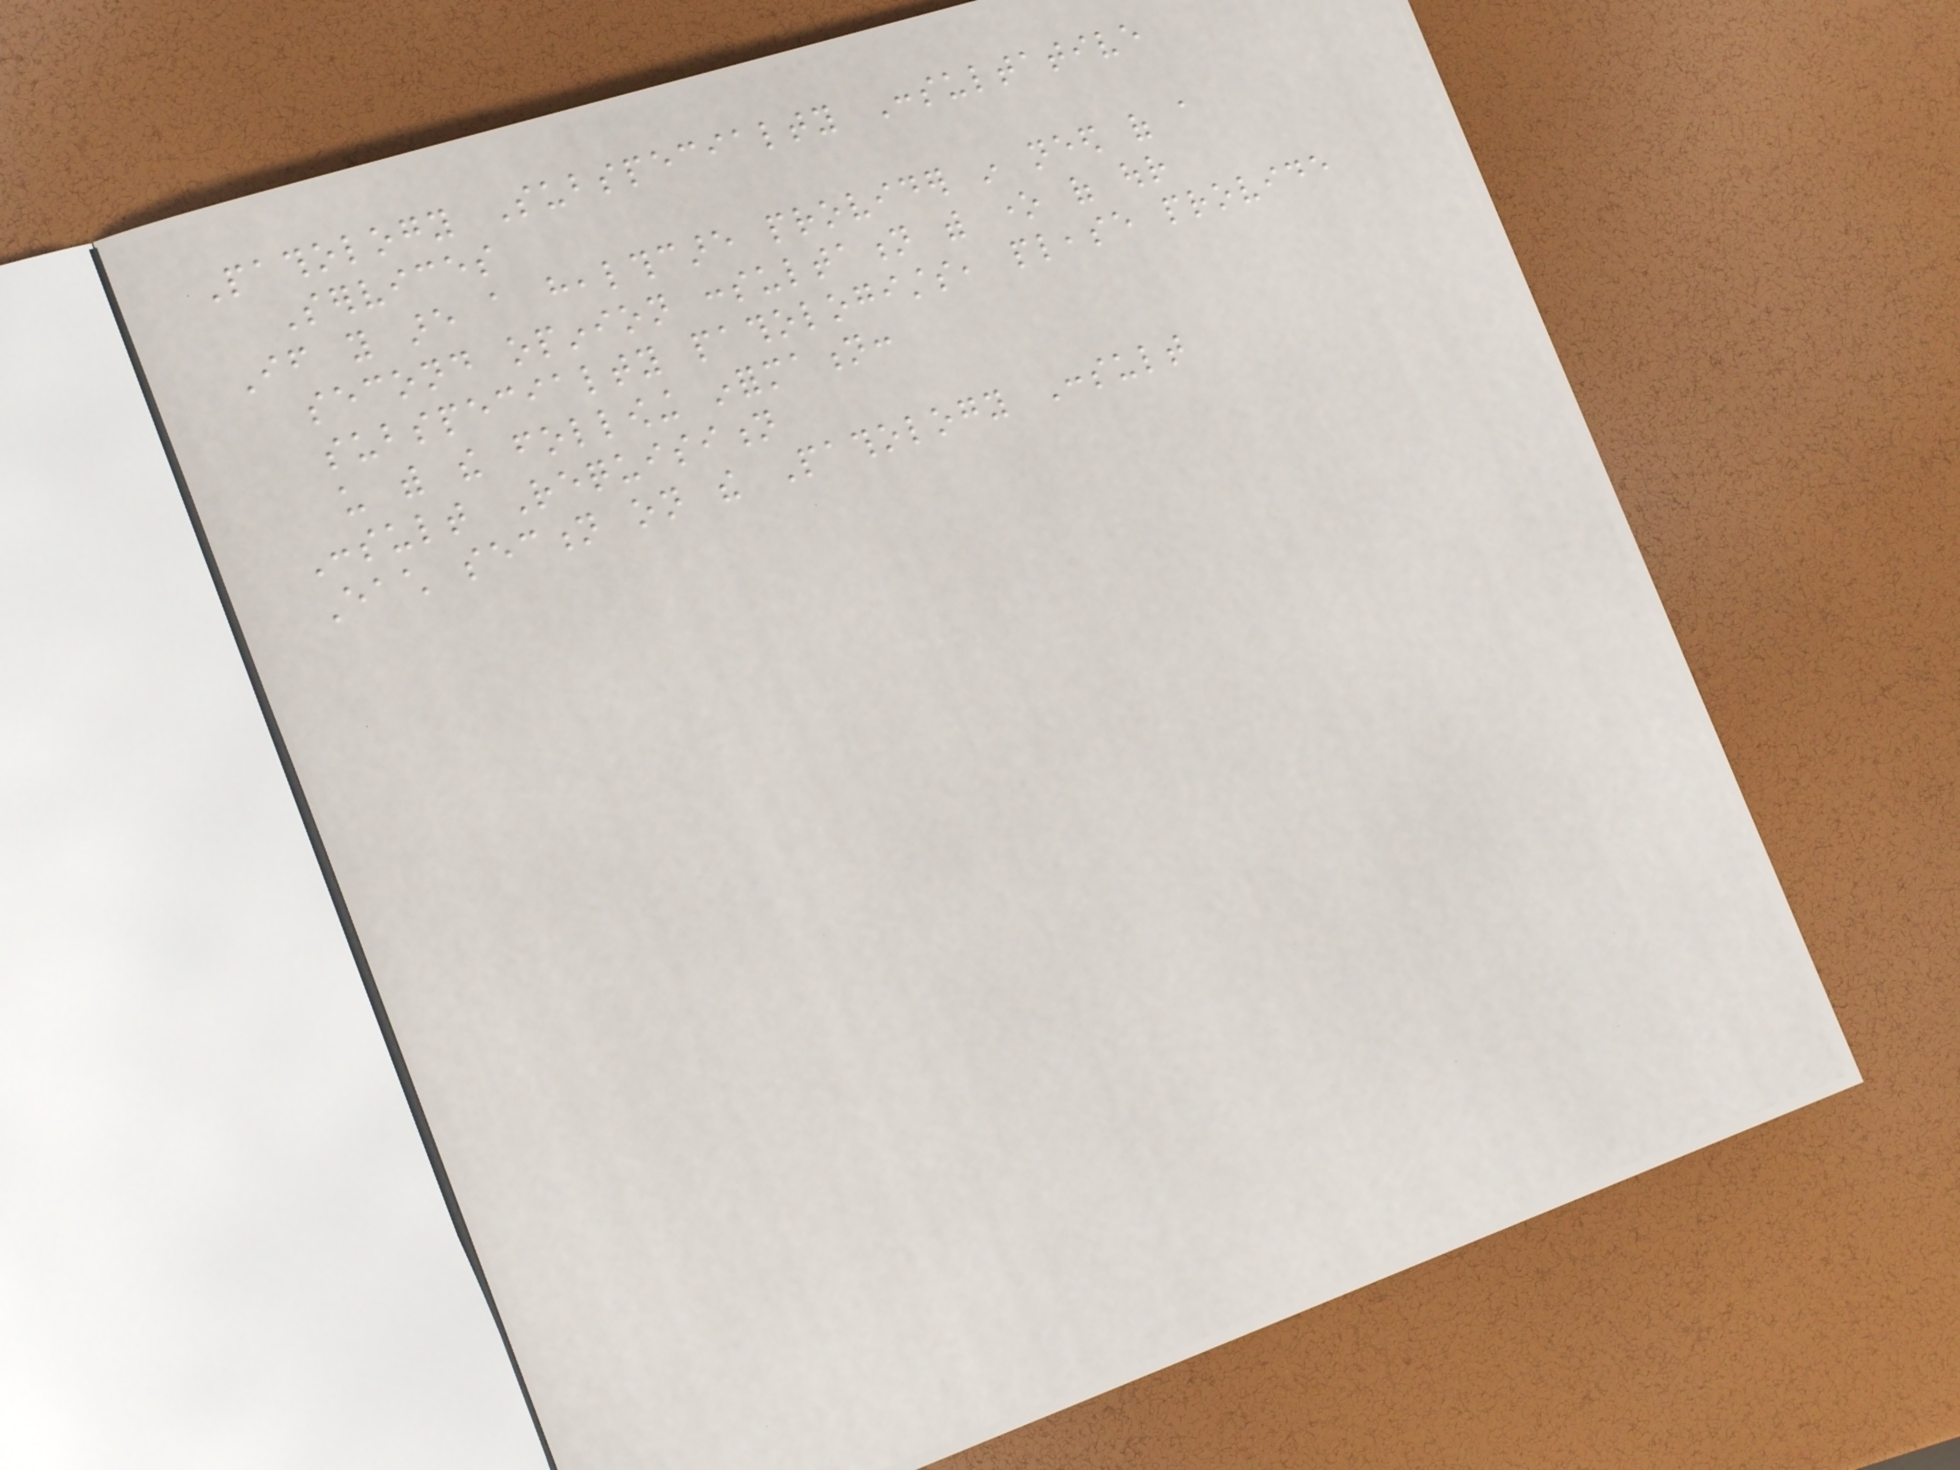Pathology Subspecialty Consultative
Services
If you are a healthcare provider in need of a
second opinion consultation with one of our
subspecialty pathologists, please provide
us with the following information:
Consult Requisition
Each section on the Pathology Consult
